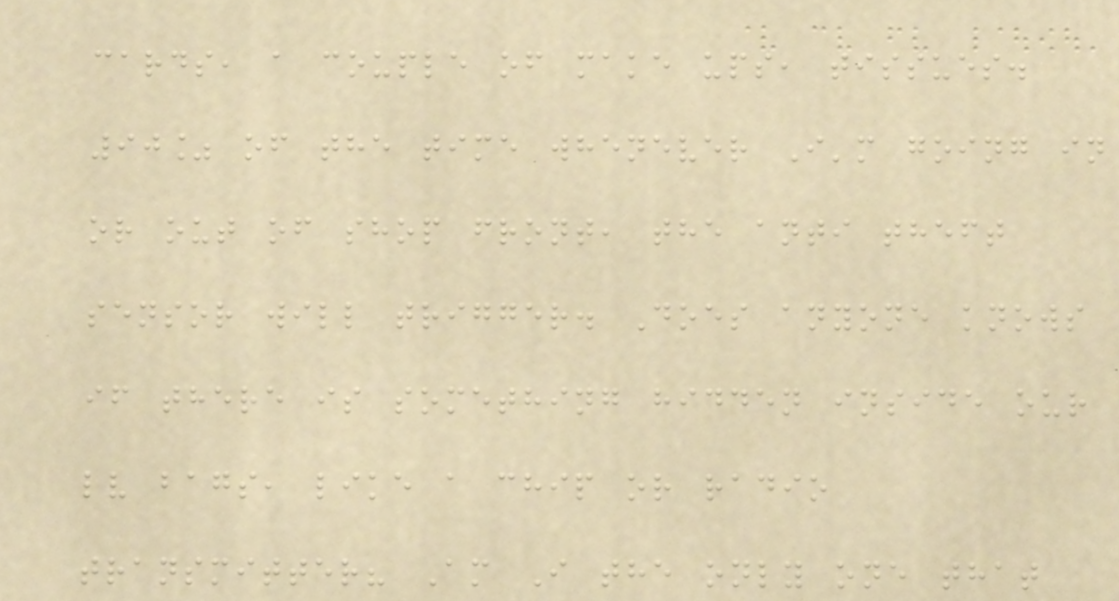cards, a couple of make ups, tissues.
90% of the time whenever I'm going in
or out of shop front, the anti theft
sensor will trigger. Does anyone knows
if there is something hidden inside our
lv bags, like a chip or radio
transmitter? Am I the only one that
